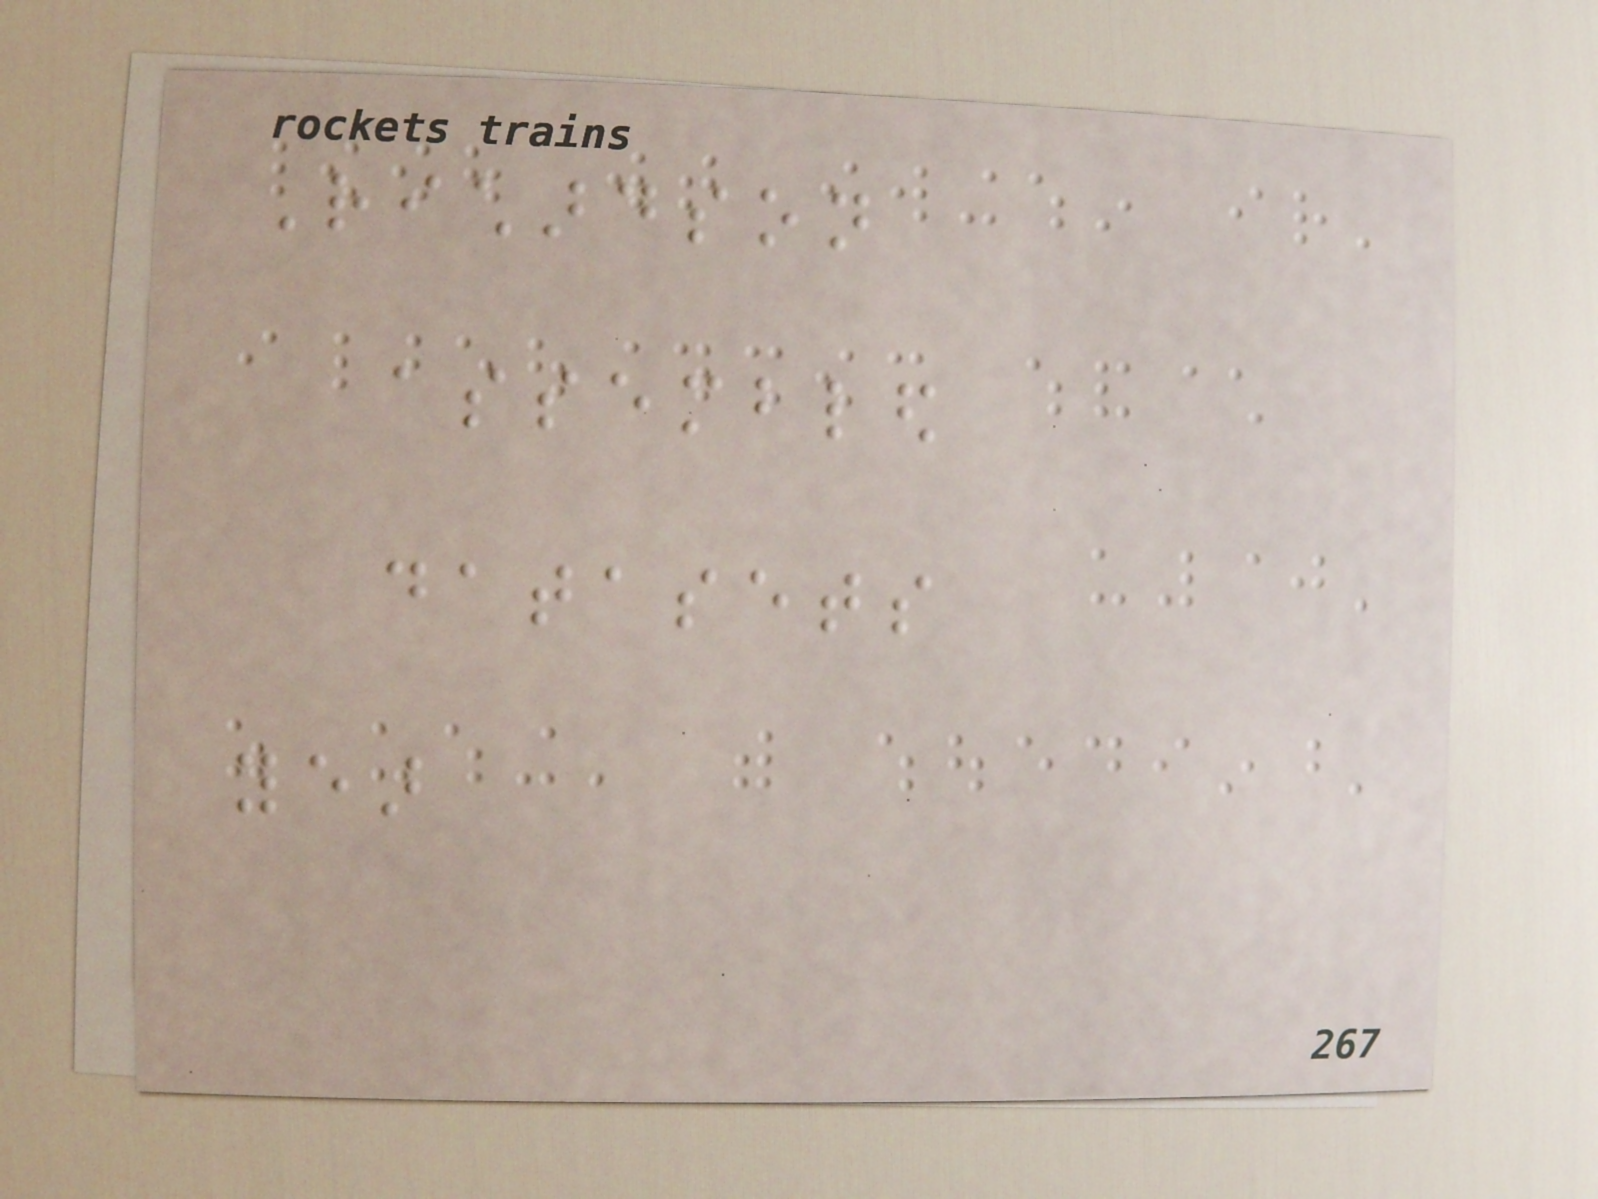Richardson
assembled
datasets
year
